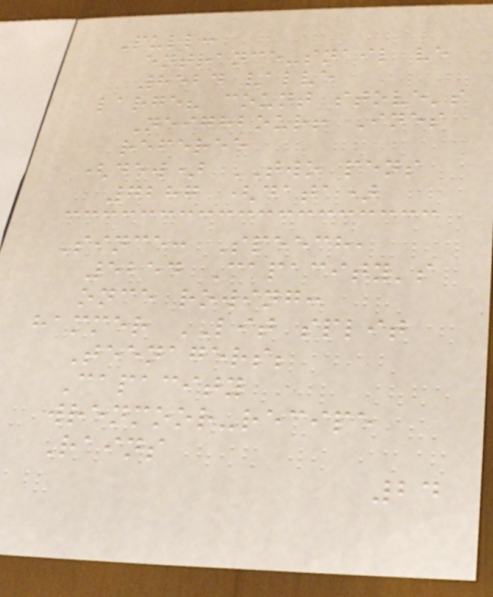Pull:
entrance-snail ve
8524 valve
large? count stove's
Neighbour! Ines
referee
(dew) TWO pens
7287 (data)
Since: Speech,
5254 Capacity's
once rowing:
hammer LIT split
Teenagers;
Capacity
wrenmoor-recipe
Rains
24
